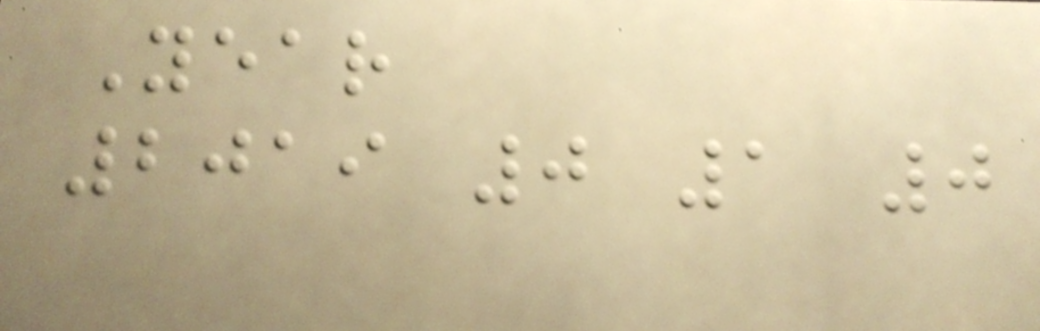Year
2019 0 1 0
